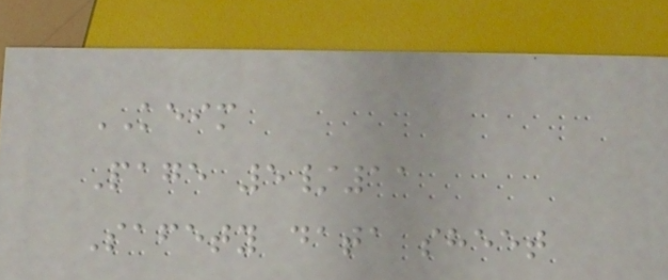KEIM
Page 5/11
Safety data sheet
